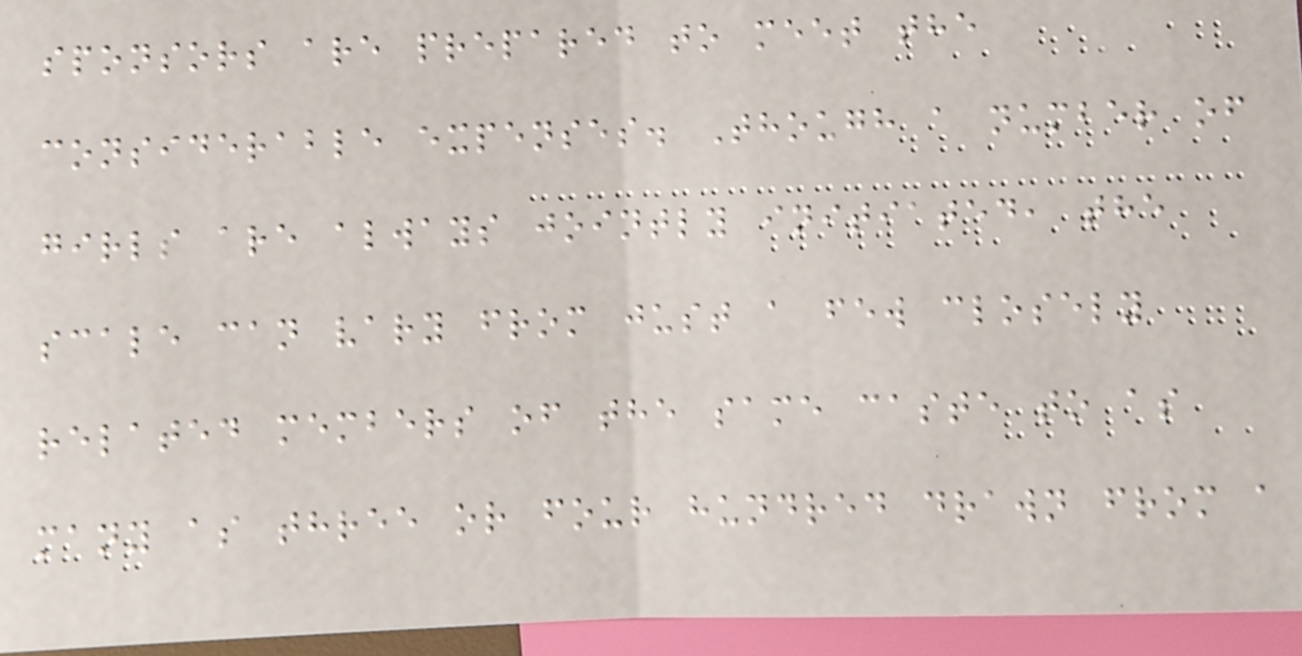sponsors are prepared to meet the
considerable expenses. Though a number of
girls are always jointly initiated, the
scale can vary from just a few closely
related members of the same caste to as
many as three or four hundred drawn from a
